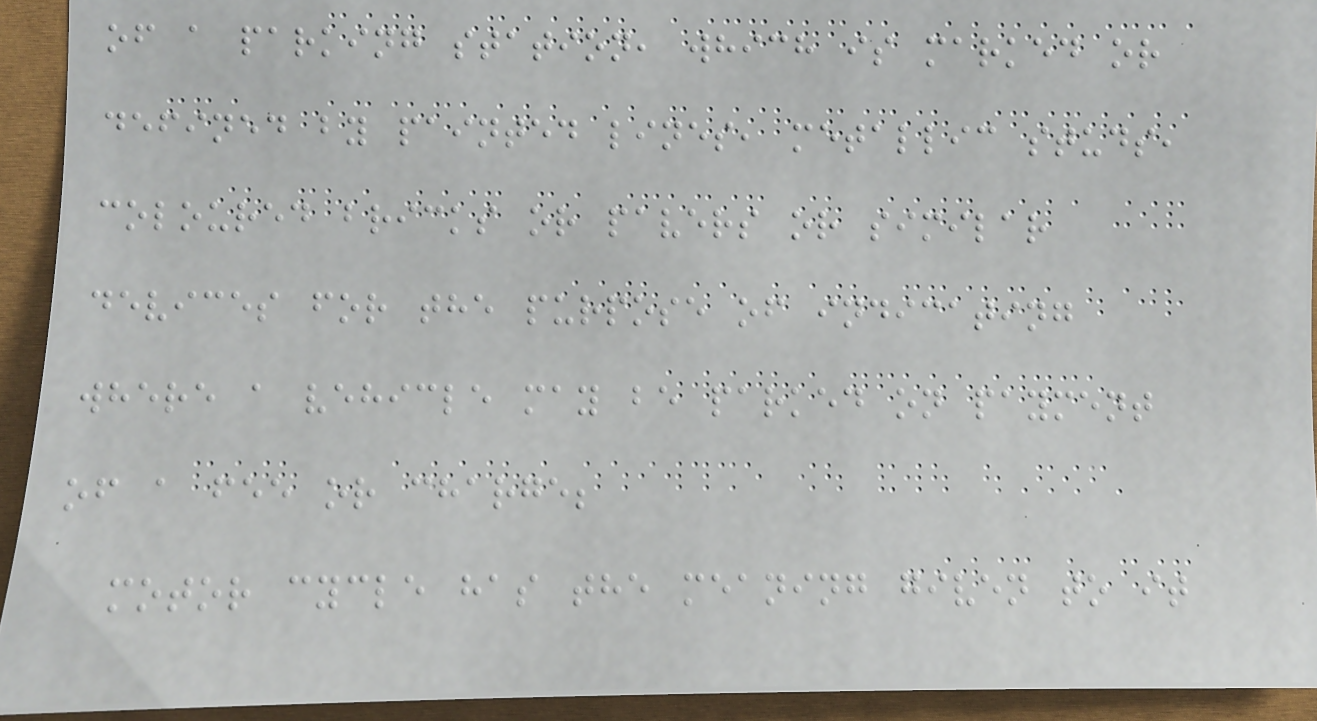of a parking station, which is marked or
defined by painted lines, metallic studs,
coloured bricks or pavers or similar
devices for the purpose of indicating
where a vehicle may be parked on payment
of a fee or charge;
motor cycle has the meaning given to it
